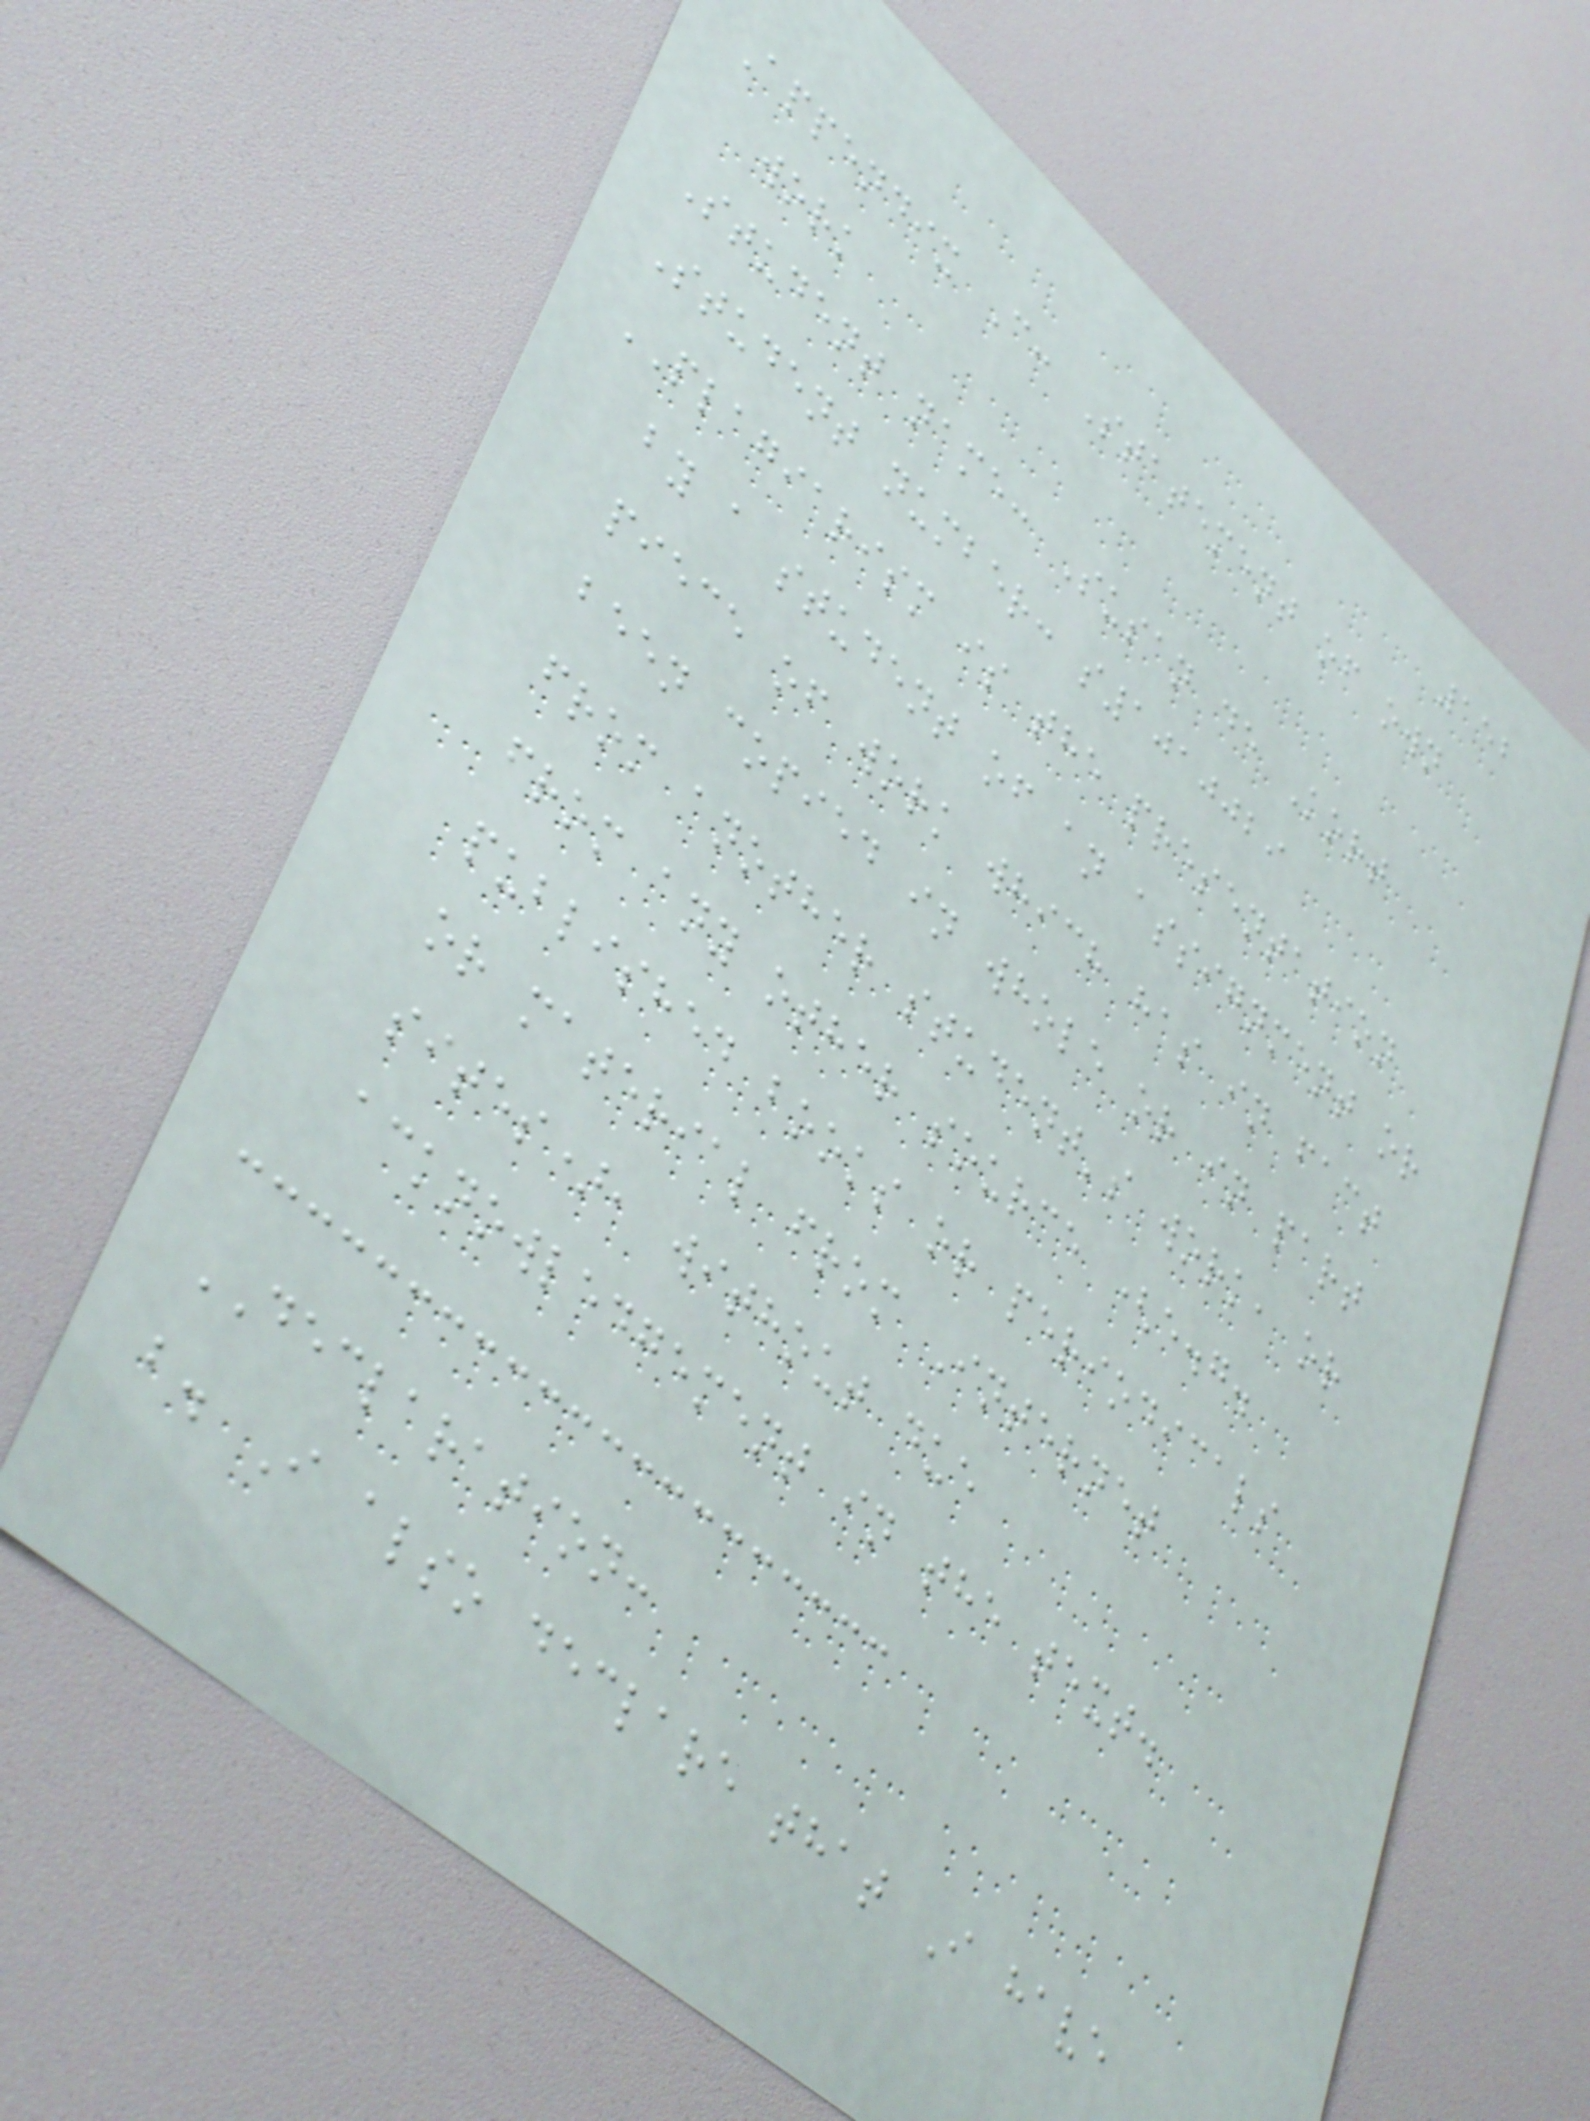152
Appendix C: Statement of own
work
Student name: Susan de Kort
Student number: s1010029
PLAGIARISM is the presentation
by a student of an assignment or
piece of work which has in fact
been copied in whole or in part
from another student's work, or
from any other source (e.g.
published books or periodicals
or material from Internet
sites), without due
acknowledgement in the text.
DECLARATION:
b. I also declare that I have
